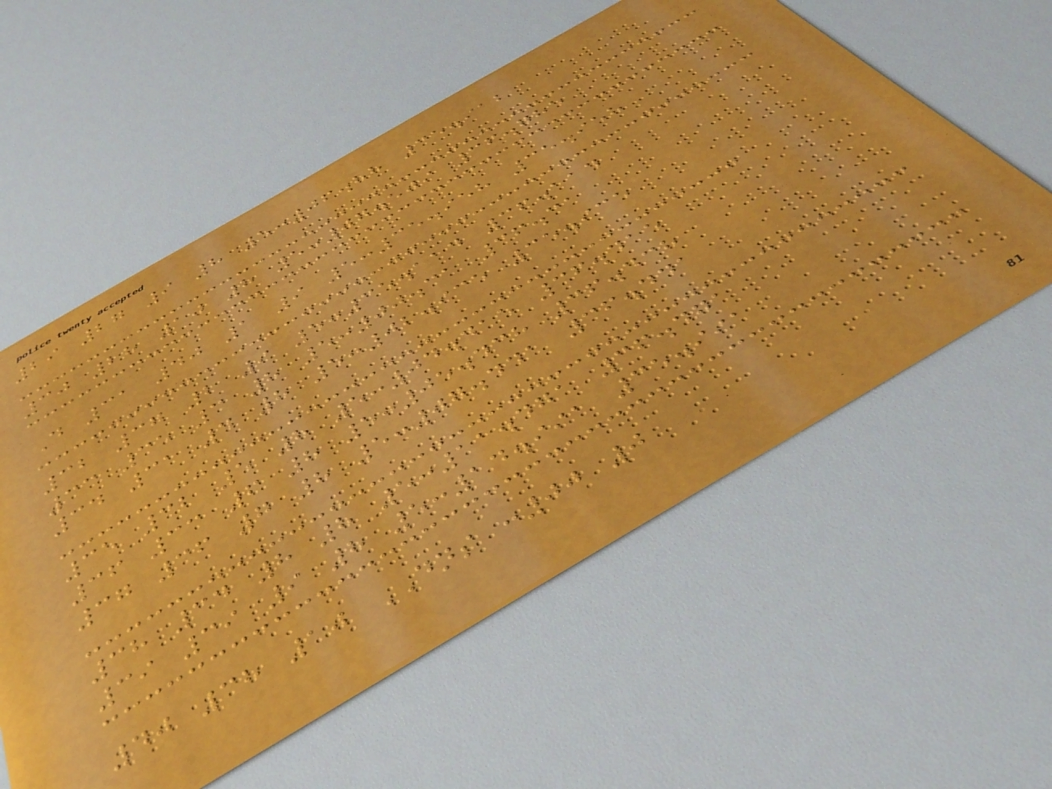29 27 9 8 5:06.88 35.912
30 28 10 8 5:07.509 36.785
D 31 40 1 9 5:35.958 35.958
32 37 2 9 5:35.114 36.114
33 35 3 8 5:00.31 36.31
34 31 4 8 5:02.935 35.935
35 32 5 8 5:04.415 36.415
36 33 6 8 5:05.438 36.438
37 36 7 8 5:07.441 36.441
38 34 8 8 5:11.471 36.471
39 39 9 8 5:14.991 35.991
40 38 10 DNS :00 0
